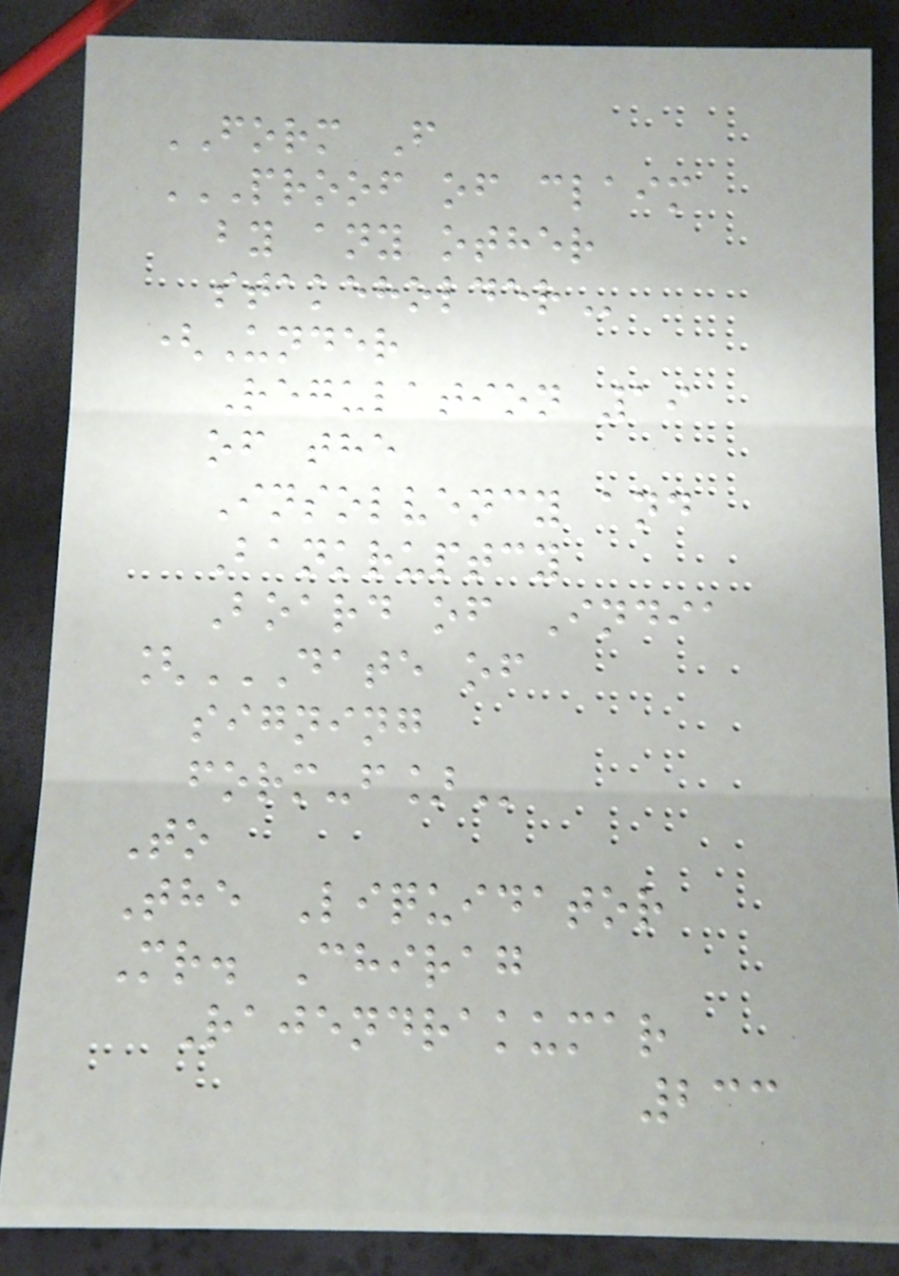FORM F
PROOF OF CLAIM
BY ANY OTHER
STAKEHOLDER
(Under
Regulation 19
of the
Insolvency and
Bankruptcy
Board of India
[DATE OF
SIGNING
FORM-F]
To
The Liquidator
Mr. Chirag
Rajendrakumar
233
